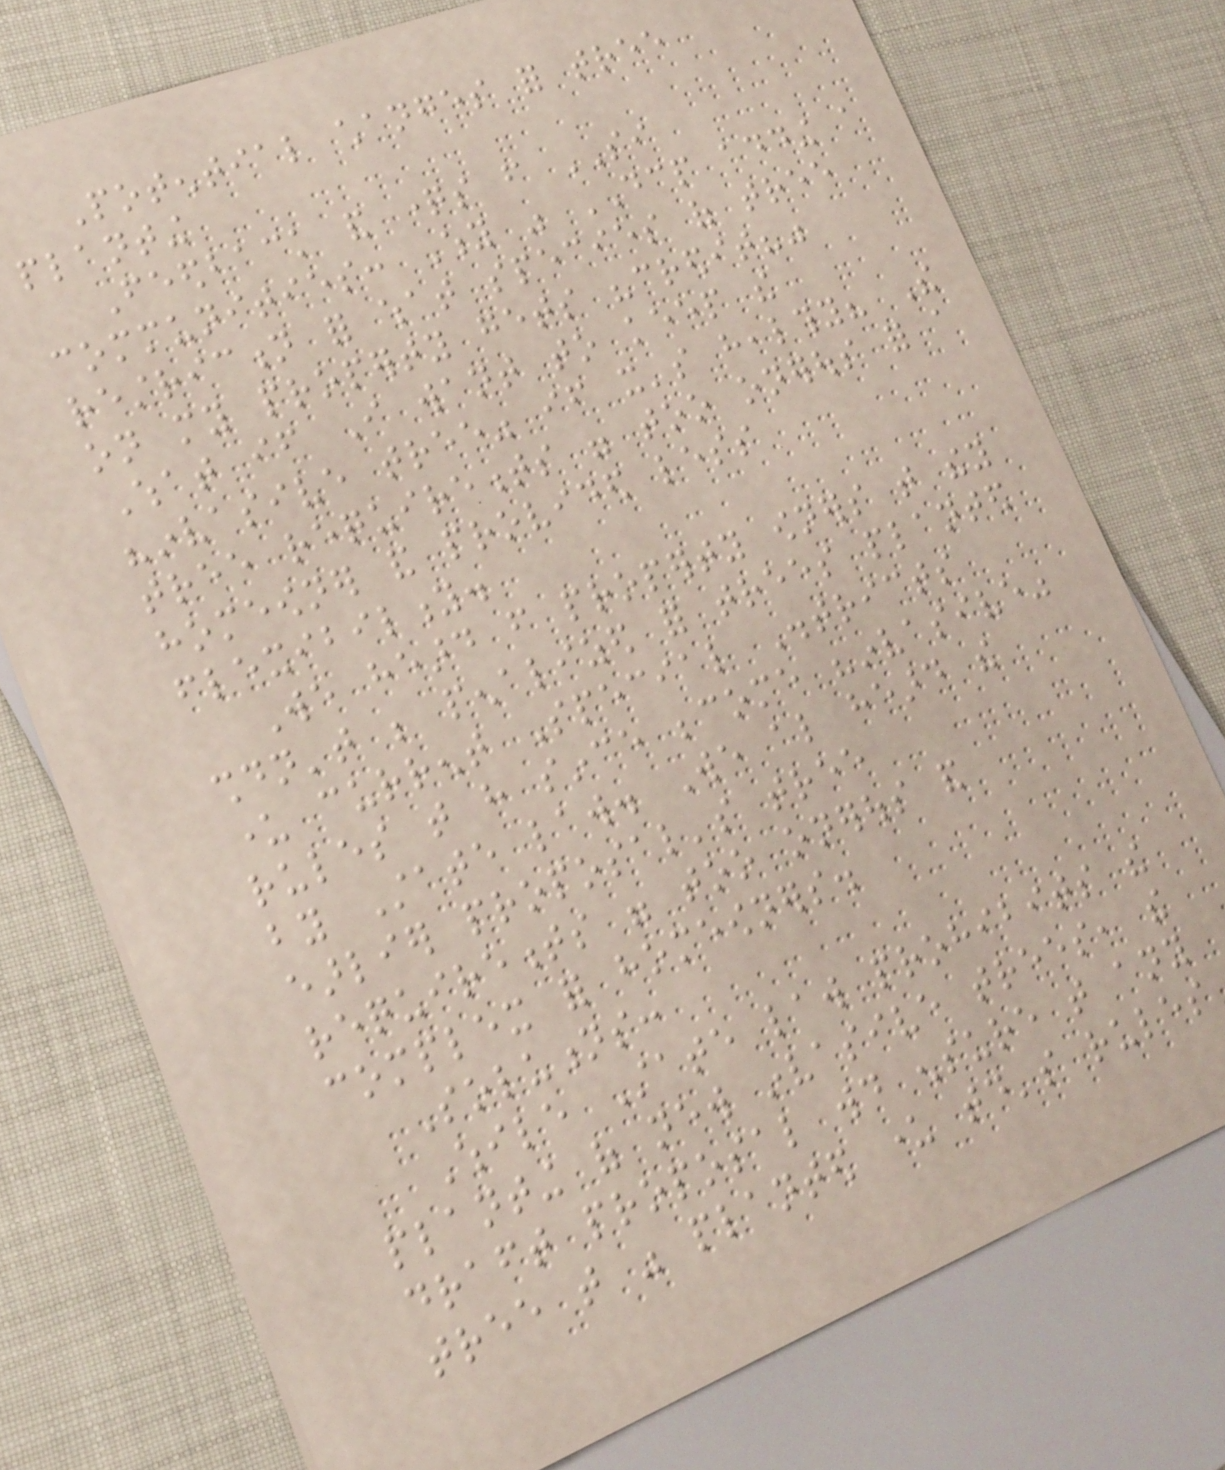Potential changes for tree
planting
Feedback and questions from SI
communities: Why was DCP adding a
restriction for what species of tree
on my property gets "credit?"
What if I want to keep the
"invasive tree" if it's healthy? The
tree requirements were too onerous for a
homeowner and provided less
flexibility.
We heard from property owners that they
shouldn't be penalized for trees planted
under current Special Districts
rules that have since become "invasive"
by State law. We also heard the
earlier proposal's tree
requirements were too onerous and
complex for homeowners.
Solutions:
While State law prohibits the
planting of new invasive trees, the
draft proposal would ensure that any
tree that was planted under today's rules
